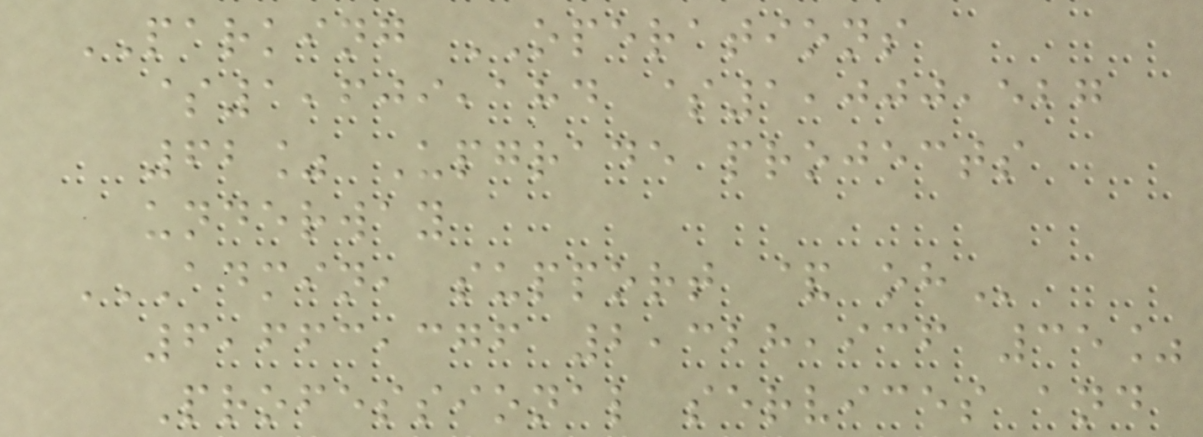PARKING OPERATIONS
$1,609,184 $1,000,527
62% Upgrade projects
underway
ADMIN, SUPPORT & OH
6,663,376 2,328,936 35%
Professional services and
